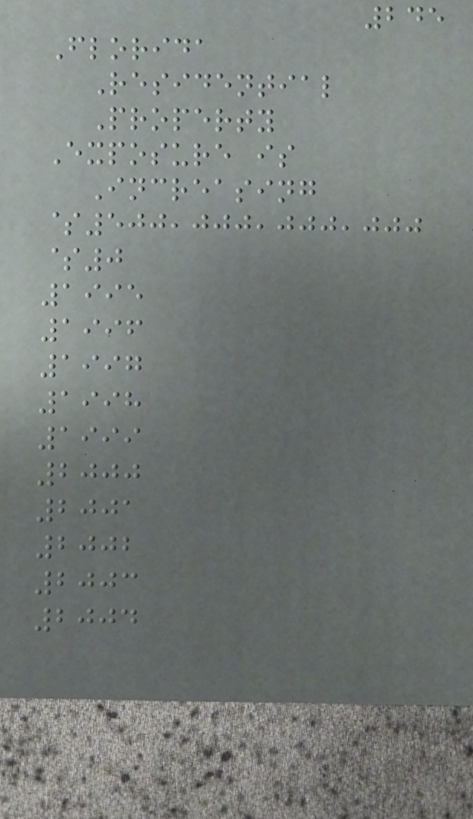245
Florida
Residential
Property
Exposure is
Increasing
$500,000,000,000
$0
1995
1996
1997
1998
1999
2000
2001
2002
2003
2004
